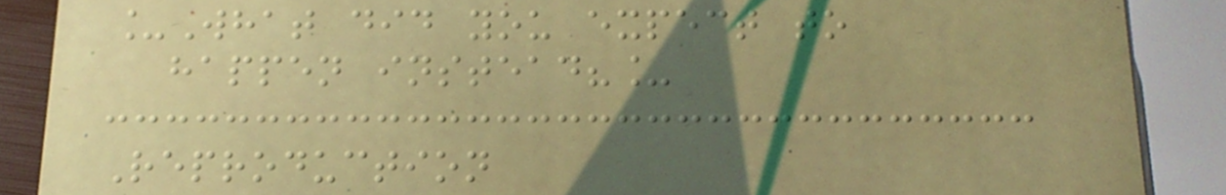_What did you expect to
happen instead?_
Reproduction
